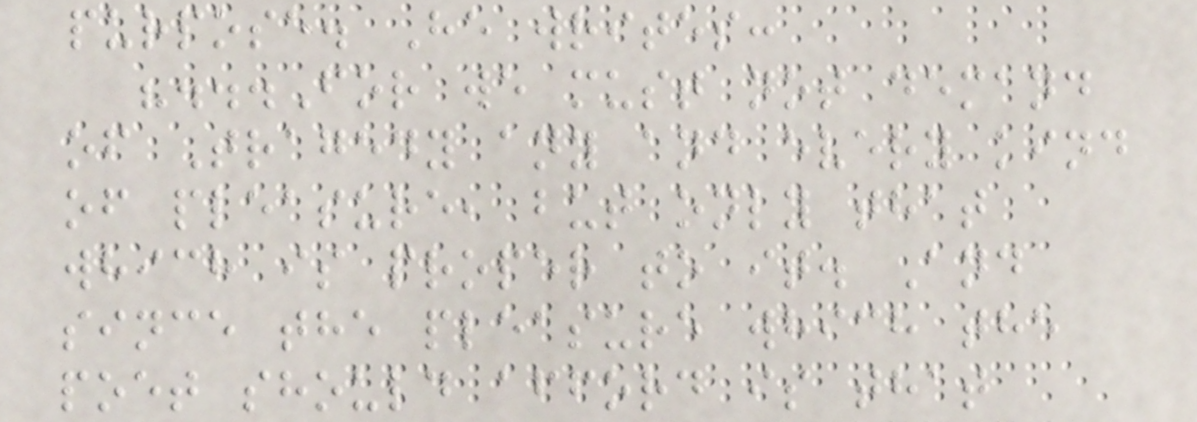purpose. He writes:
"...For we must not demand
of Tragedy any and every kind
of pleasure, but only that
which is proper to it. And
since the pleasure which the
poet should afford is that
